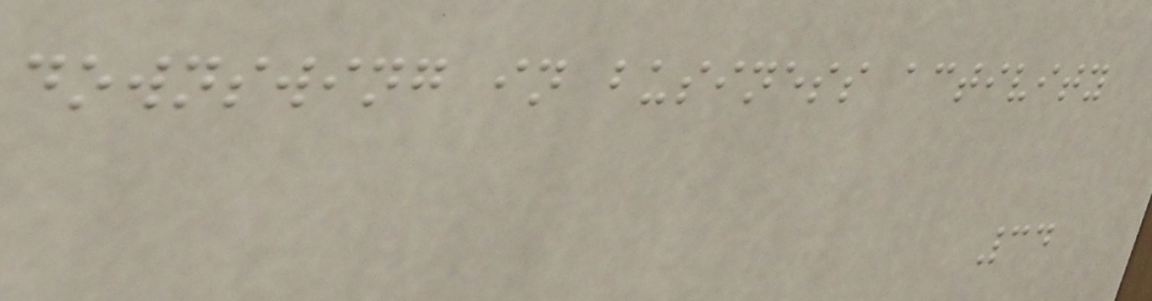downswing in business activity
34
